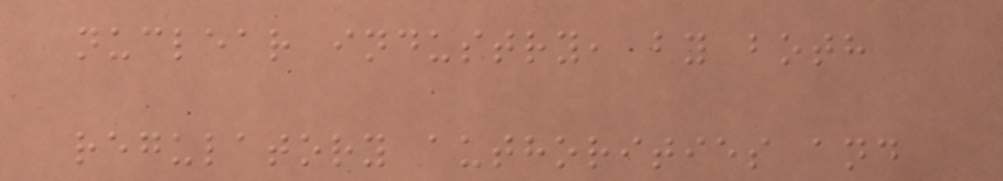nuclear industry, by both
regulatory authorities and
